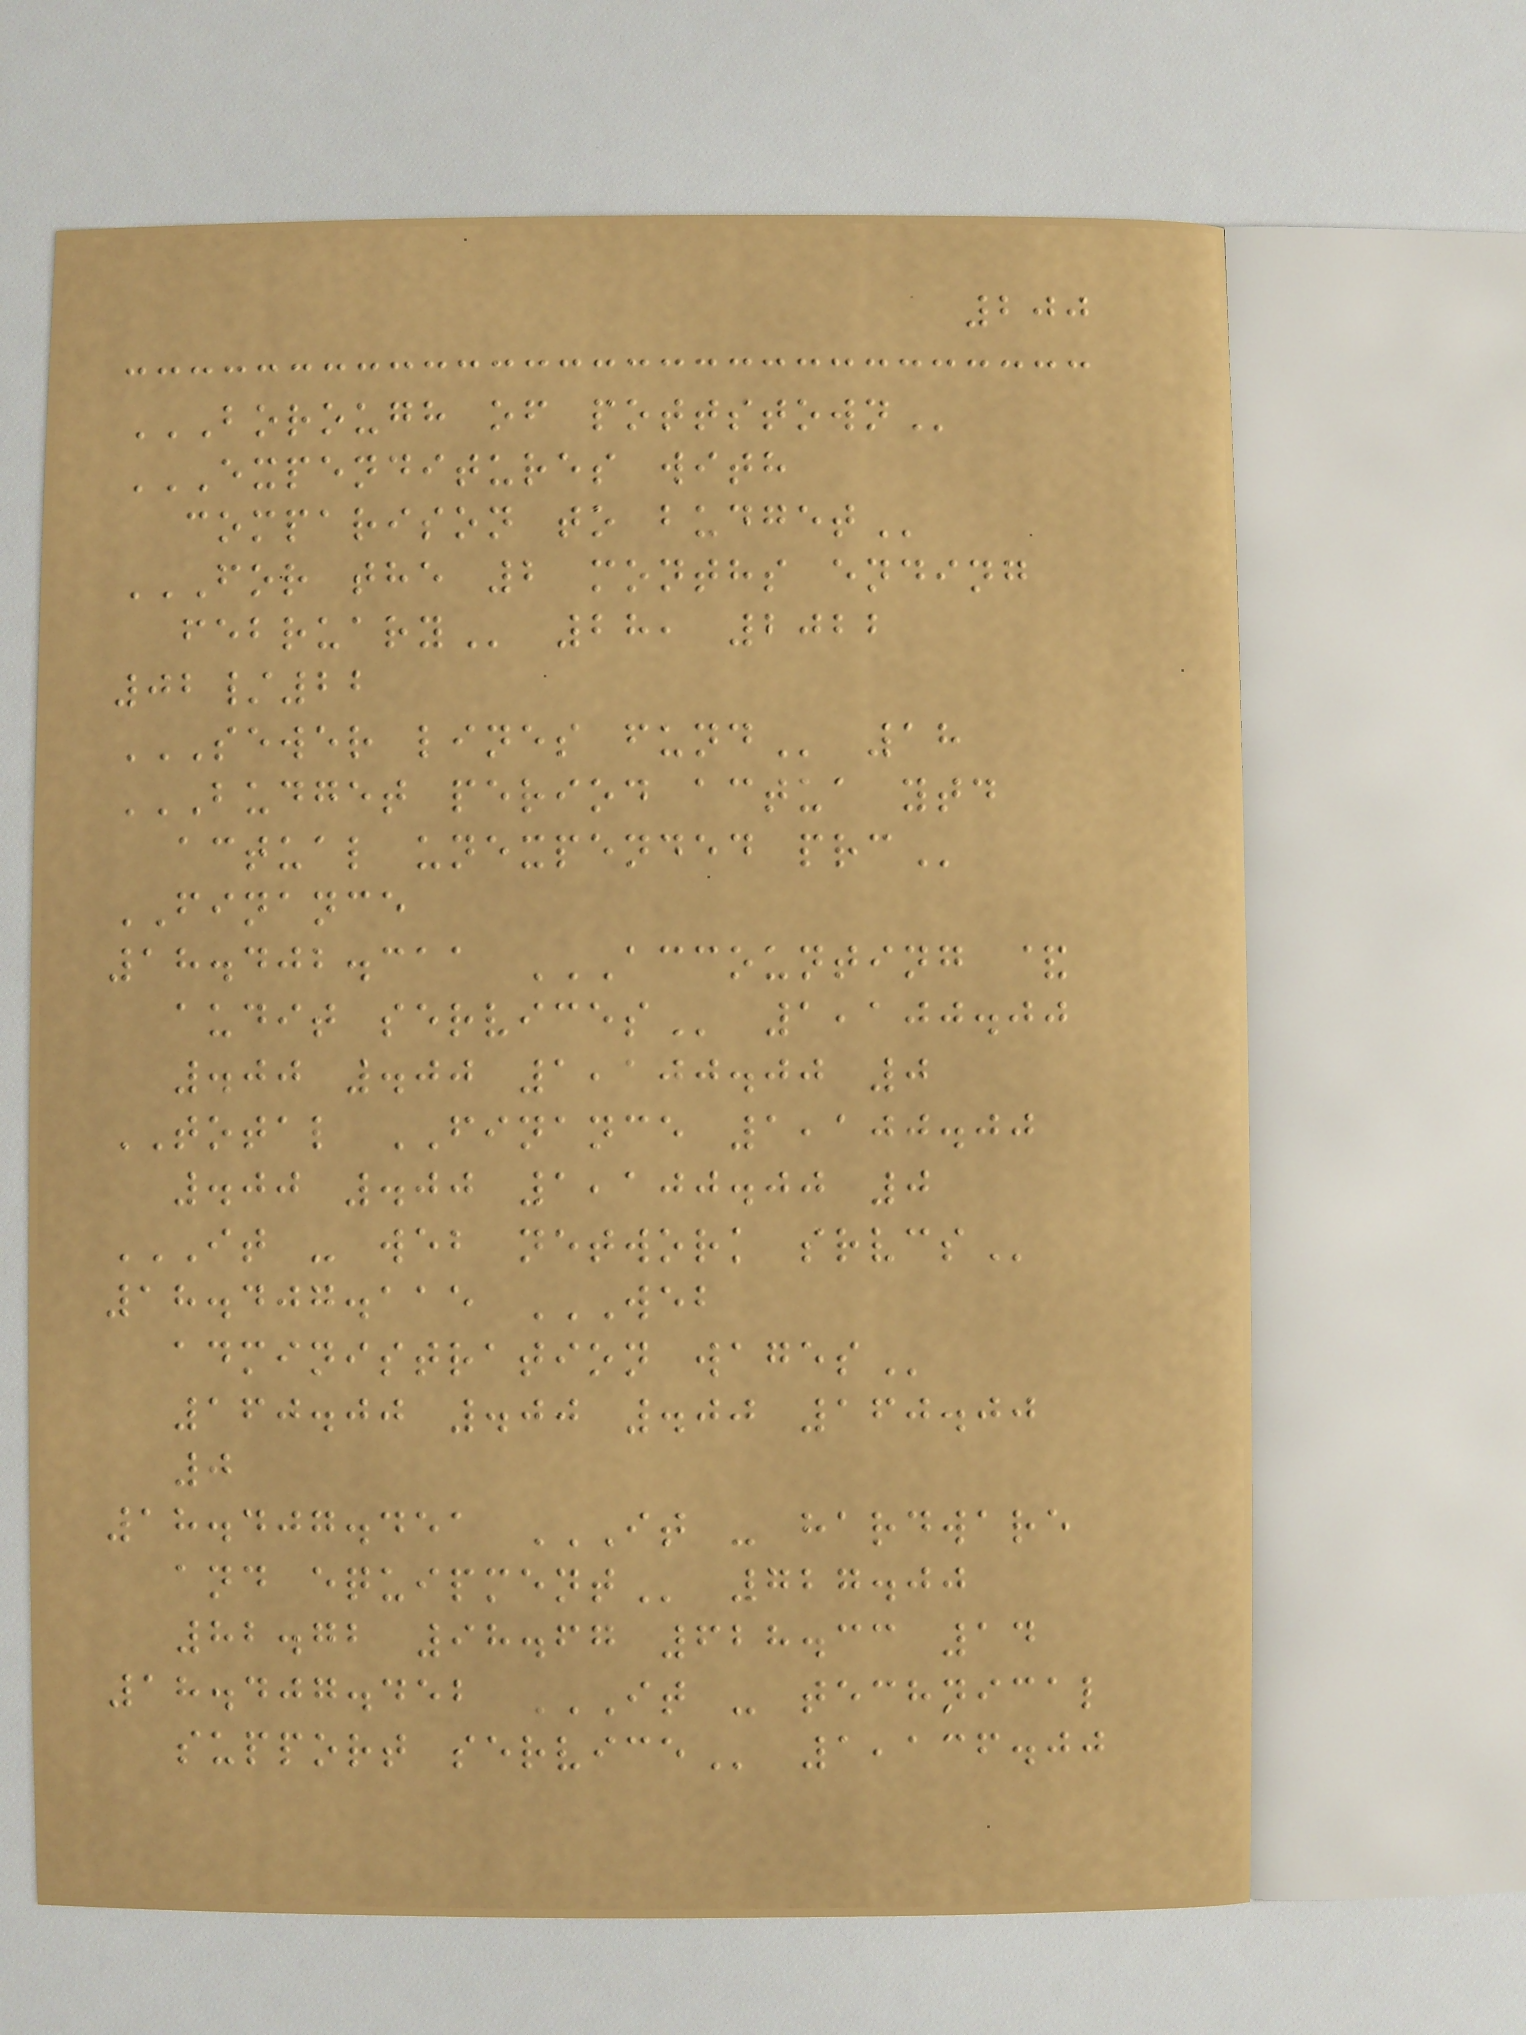200
BOROUGH OF POTTSTOWN
EXPENDITURES WITH
COMPARISON TO BUDGET
FOR THE 2 MONTHS ENDING
FEBRUARY 28, 2022
02/22
SEWER LINES FUND 18
BUDGET PERIOD ACTUA YTD
ACTUAL UNEXPENDED PRC
FINANCE
18.402.311 ACCOUNTING &
AUDIT SERVICES 1,100.00
.00 .00 1,100.00 0
TOTAL FINANCE 1,100.00
.00 .00 1,100.00 0
IT - WEB NETWORK SRVCS
18.407.115 WEB
ADMINISTRATION WAGES
160.00 .00 .00 160.00
0
18.407.451 IT - HARDWARE
AND EQUIPMENT 727.00
82.72 98.67 628.33 14
18.407.452 IT - TECHNICAL
SUPPORT SERVICE 1,136.00
